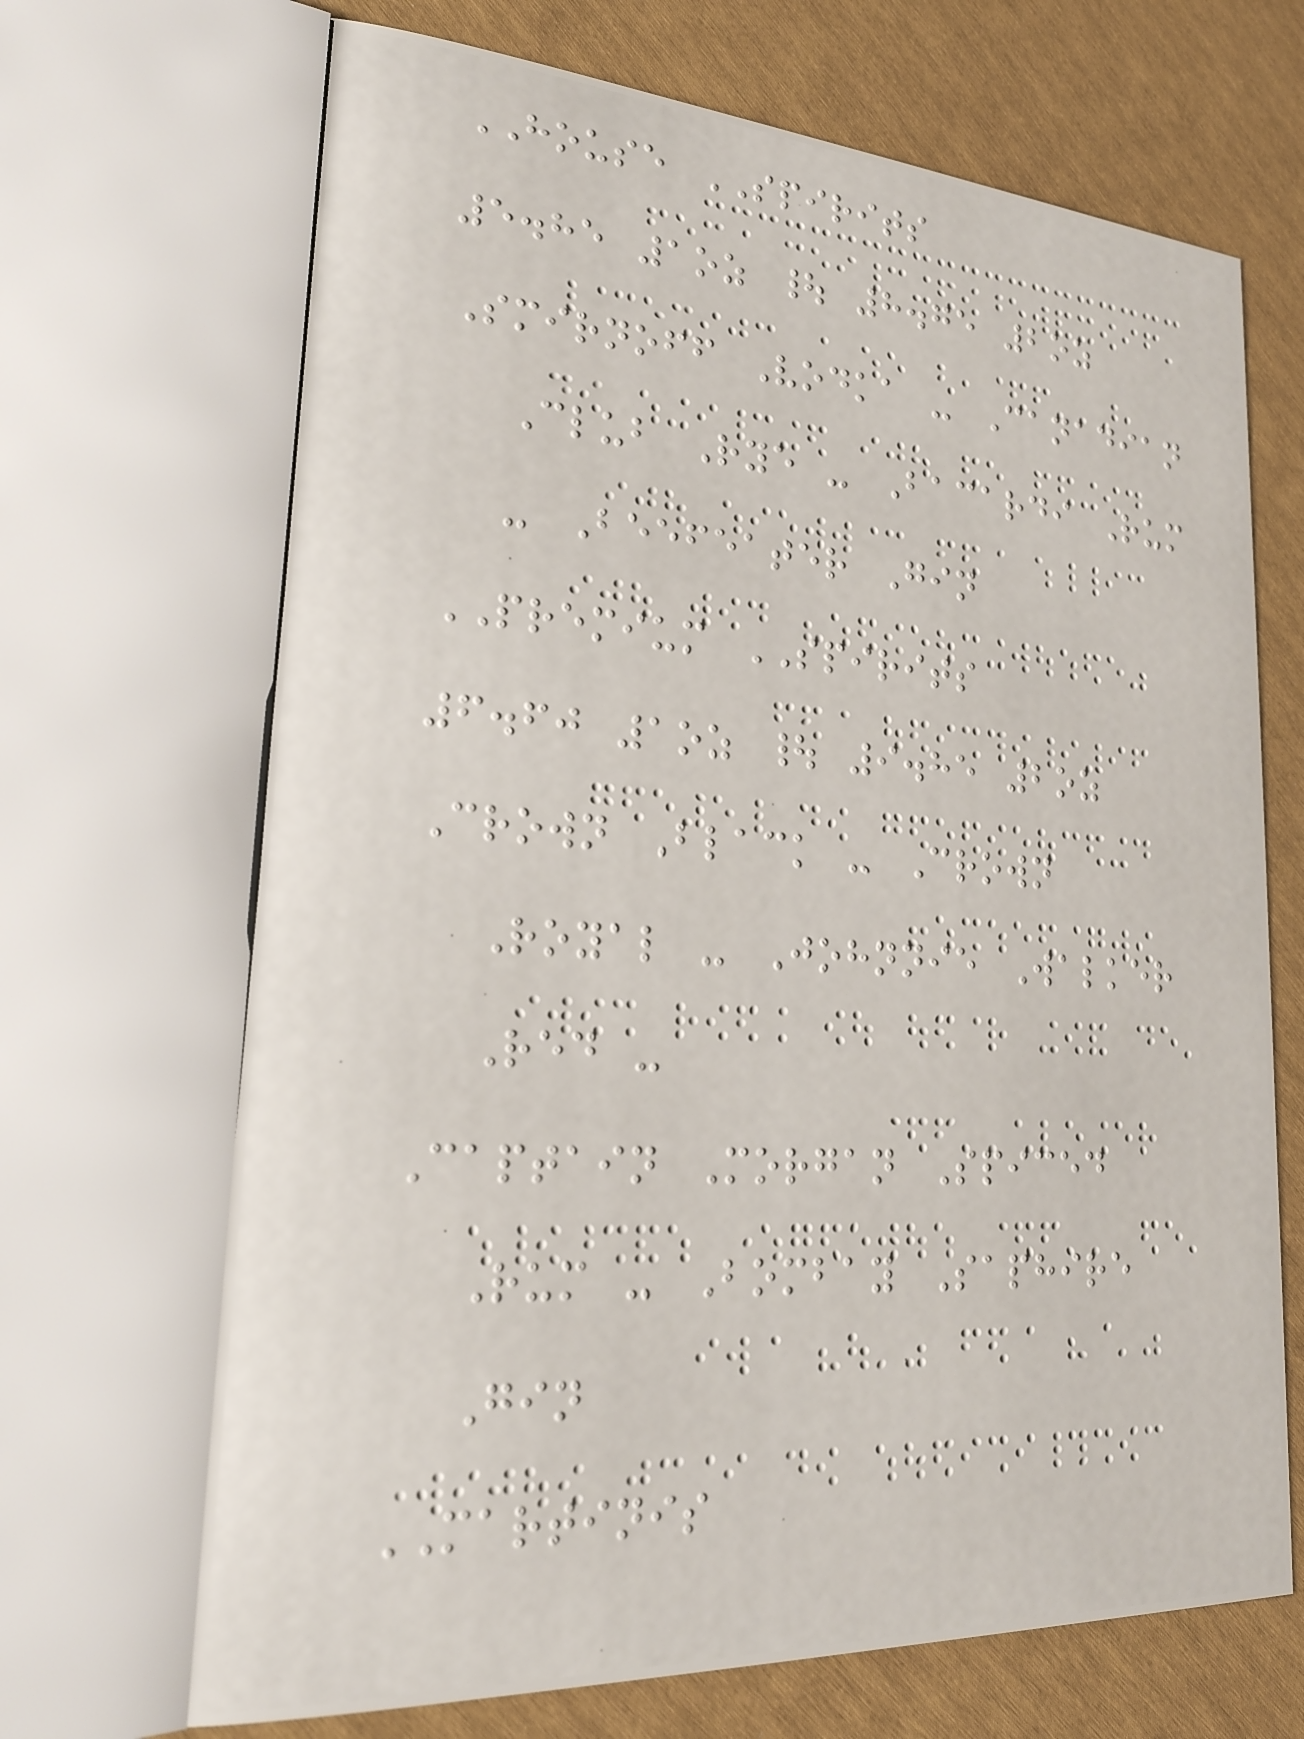HOUSE SPIRITS
5.85 1oz | 8.75 2oz
Smirnoff Vodka - Canadian
Club Rye - Bacardi Rum
- Beefeater Gin
PREMIUM SPIRITS
6.60 1oz | 9.85 2oz
Crown Black - Crown
Royal - Johnnie Walker
Red -
Captain Morgan Spiced
Rum - Bombay Saphire
Gin
MARTINIS
